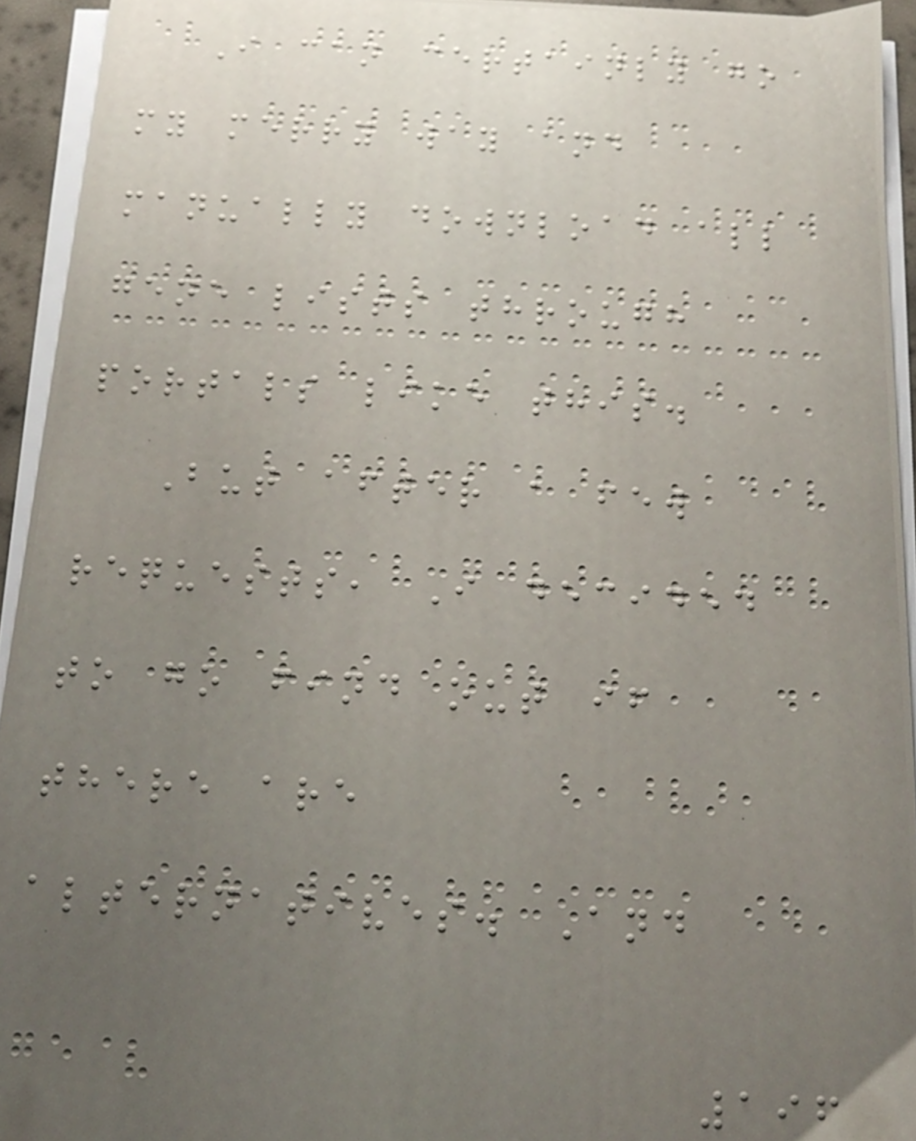I can certainly go
my merry way and
manually download all
gene lists through
portals like this.
But after a few
requests, I decided
to go find out if
there are
alternatives. And
196
